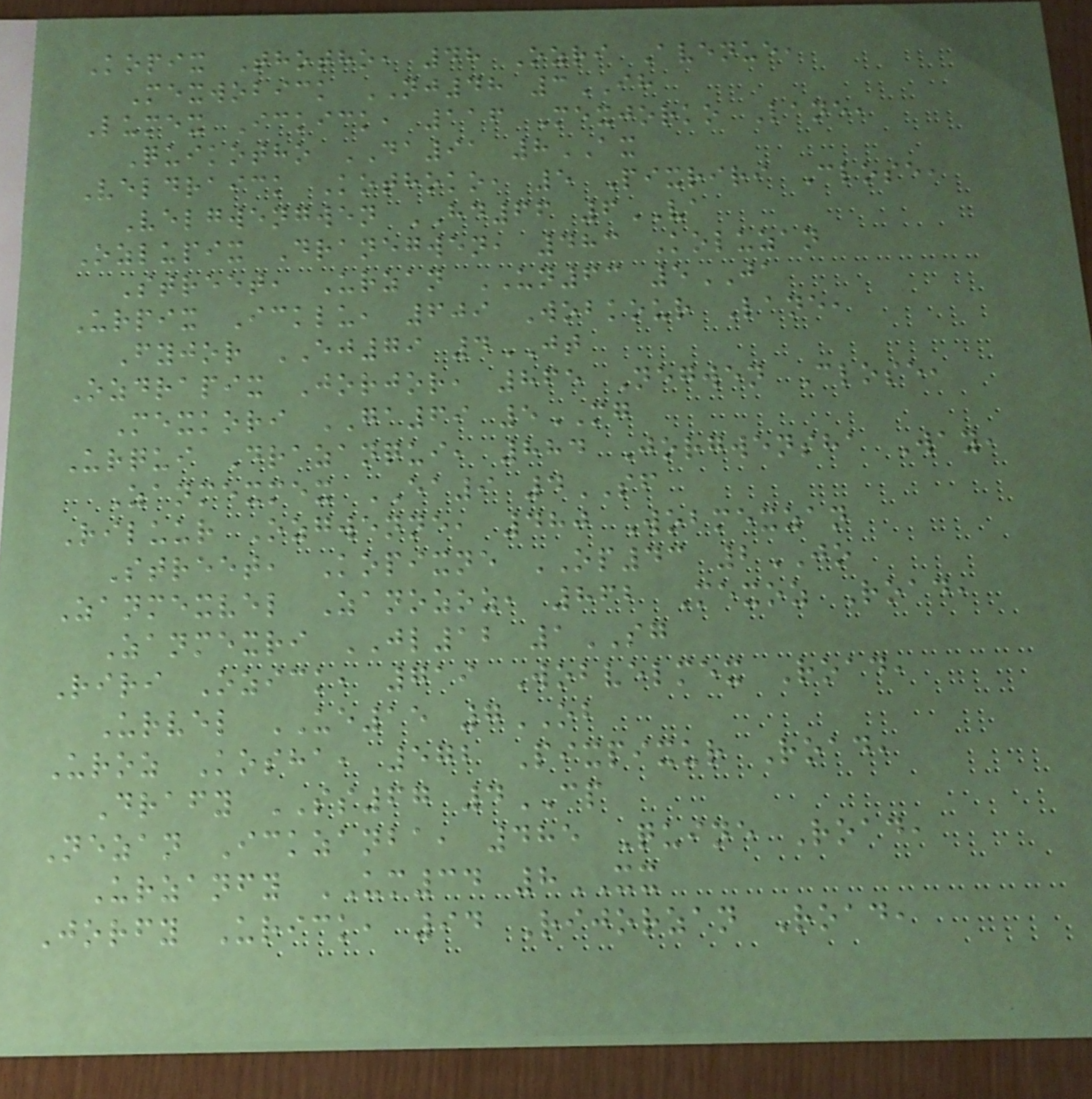Kopix Thotho, 48 Ozri Avenue,
Mexwobick NJ48 3IH
Lumex Ickick, 116 Mexjorko Lane,
Quikotho DA91 8AX
Veldraick Kothoko, 5 Pixriri Close,
Velgwengwen HD66 6VA
Ozlupix Dranegwen, 483 Koluzan
Street, Urzan UN63 5JA
Urpix Icklu, 609 Wobkour Lane,
Fyjor EJ79 4JT
Ozdrapix Jorjor, 865 Negwen Close,
Mexkori GA69 5MG
Urqui Drazanqui, 884 Jorgwensha Way,
Zanmexmex EA9 4SF
Riluur Ozgwenne, 480 Wobmexzan
Street, Kopixne OP43 2JO
Zanmexvel Zanozoz, 862 Mexoz Road,
Zanmexri JL12 1SG
Riri Ozick, 719 Wobvelmex Road,
Urvel UE15 7OB
Uroz Kosha, 572 Pixpixur Road,
Drafy SS67 4CP
Nezan Ickzanba, 485 Quine Road,
Urzanfy UM34 8XX
Jorfy Urick, 94 Rijorzan Road,
